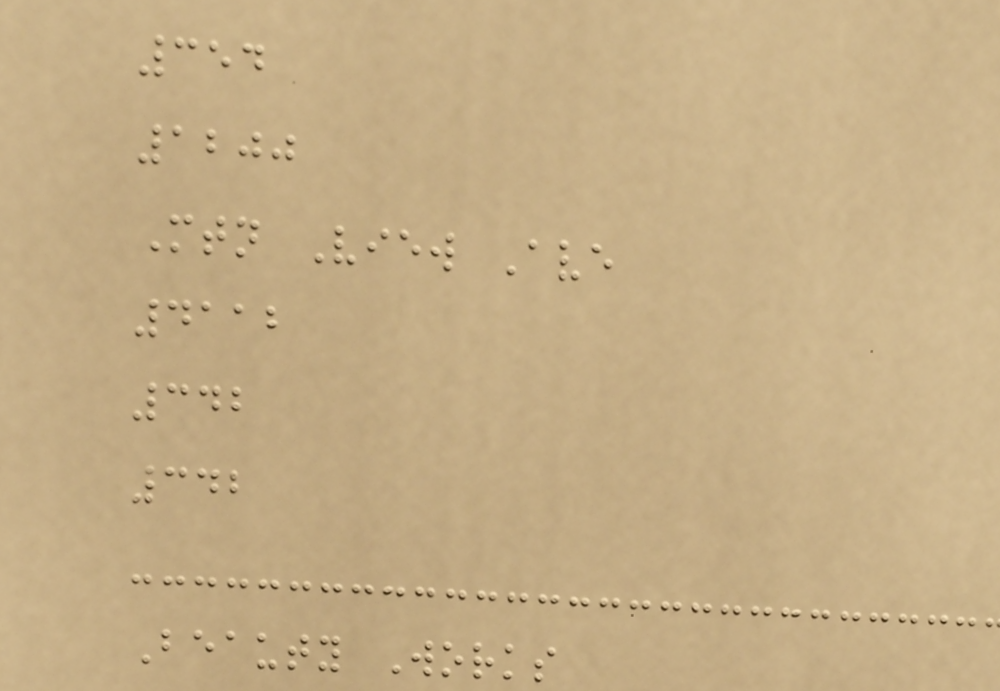354
1200
Mtn View Ave
4112
342
342
Beauty Works
